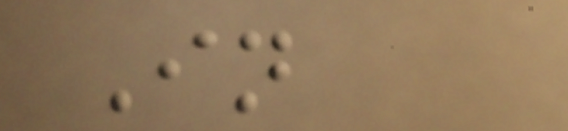In
